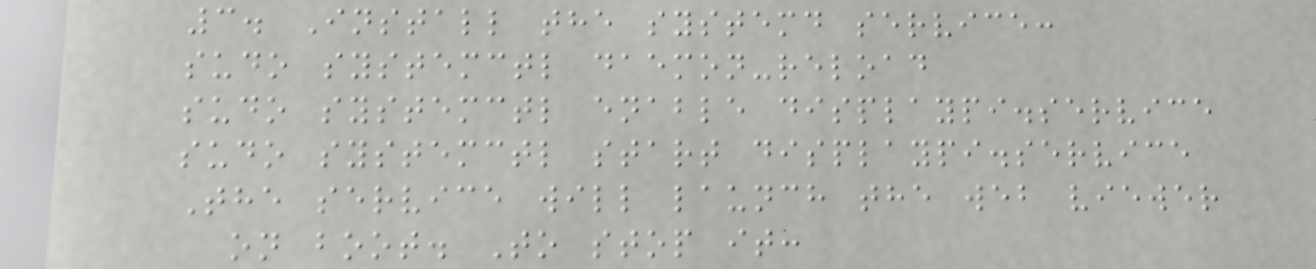3. Install the systemd service:
sudo systemctl daemon-reload
sudo systemctl enable displaypi.service
sudo systemctl start displaypi.service
The service will launch the web viewer
on boot. To stop it:
